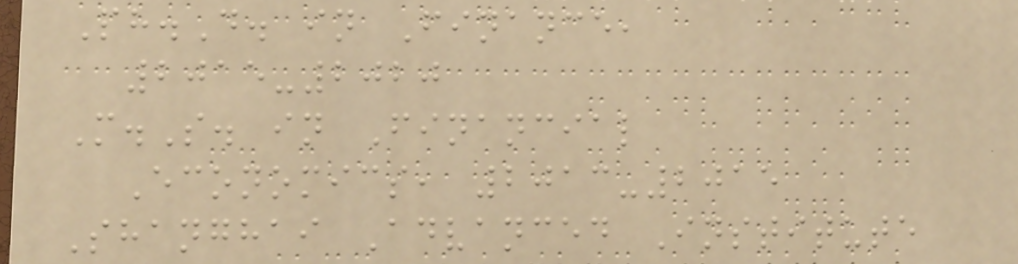Ph.D. in Finance,
2015-2020
M.S. in Financial
Economics, 2013-2015
Shanghai Advanced Institute
